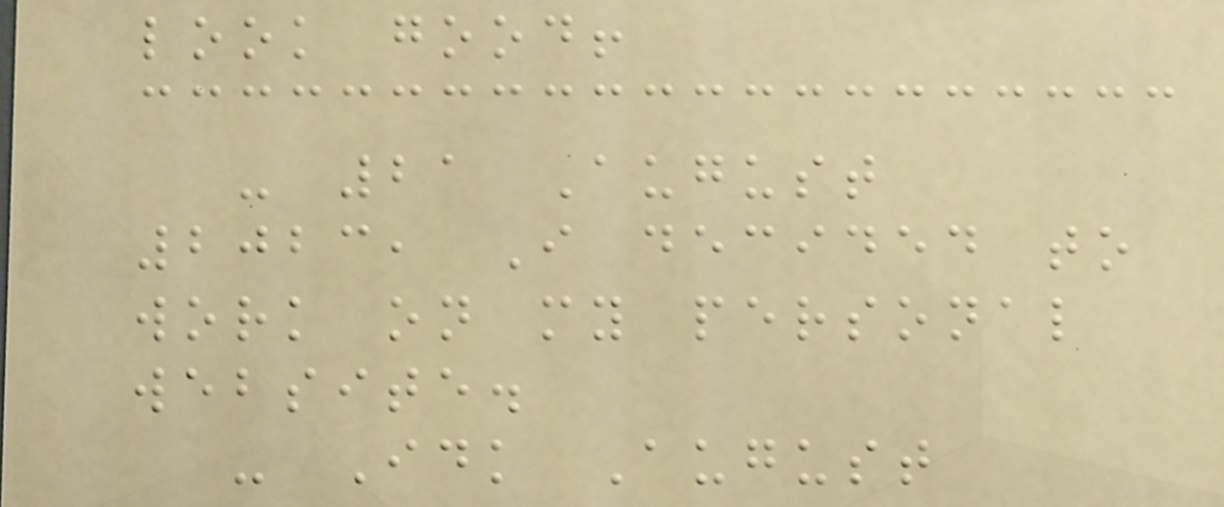look good!
- 21 August
2023, I decided to
work on my personal
website.
- Idk August
